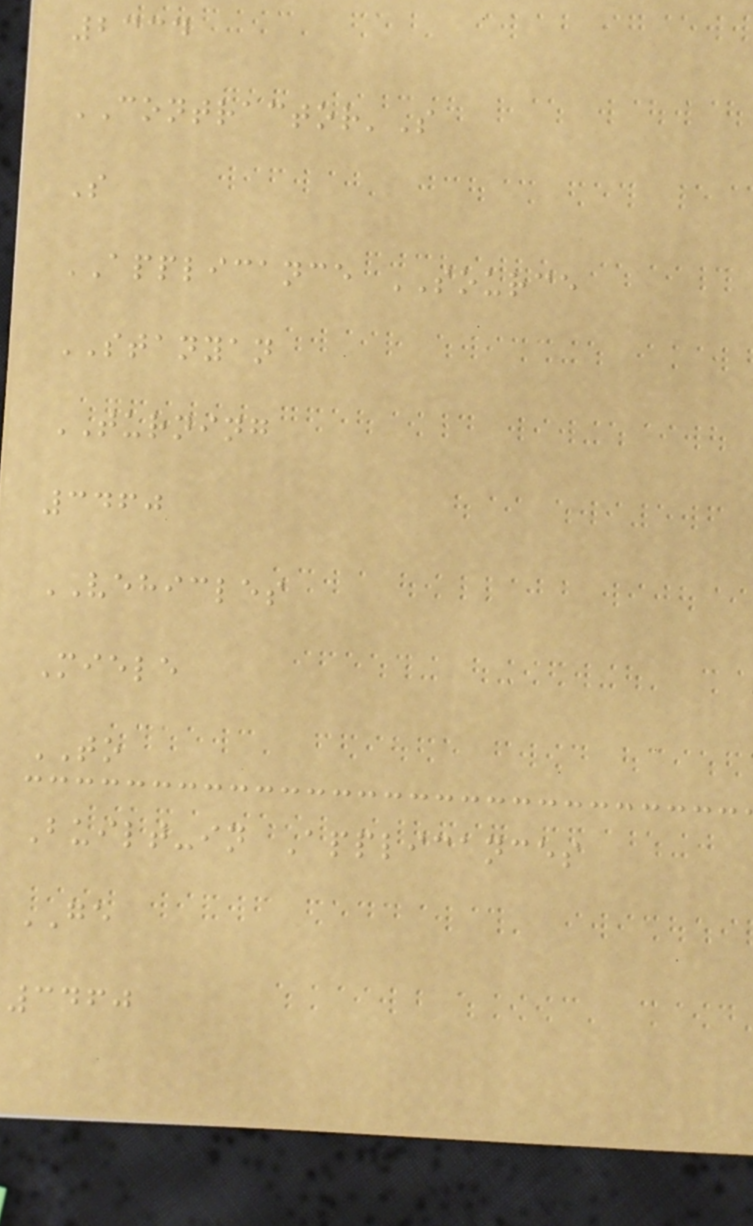2334
CONTRACTOR'S
S
APPLICANCE SOURCE
STANYAN
TURNING
3460
VEHICLES
Miele
TO
Built-in Applicances
GE
3460
